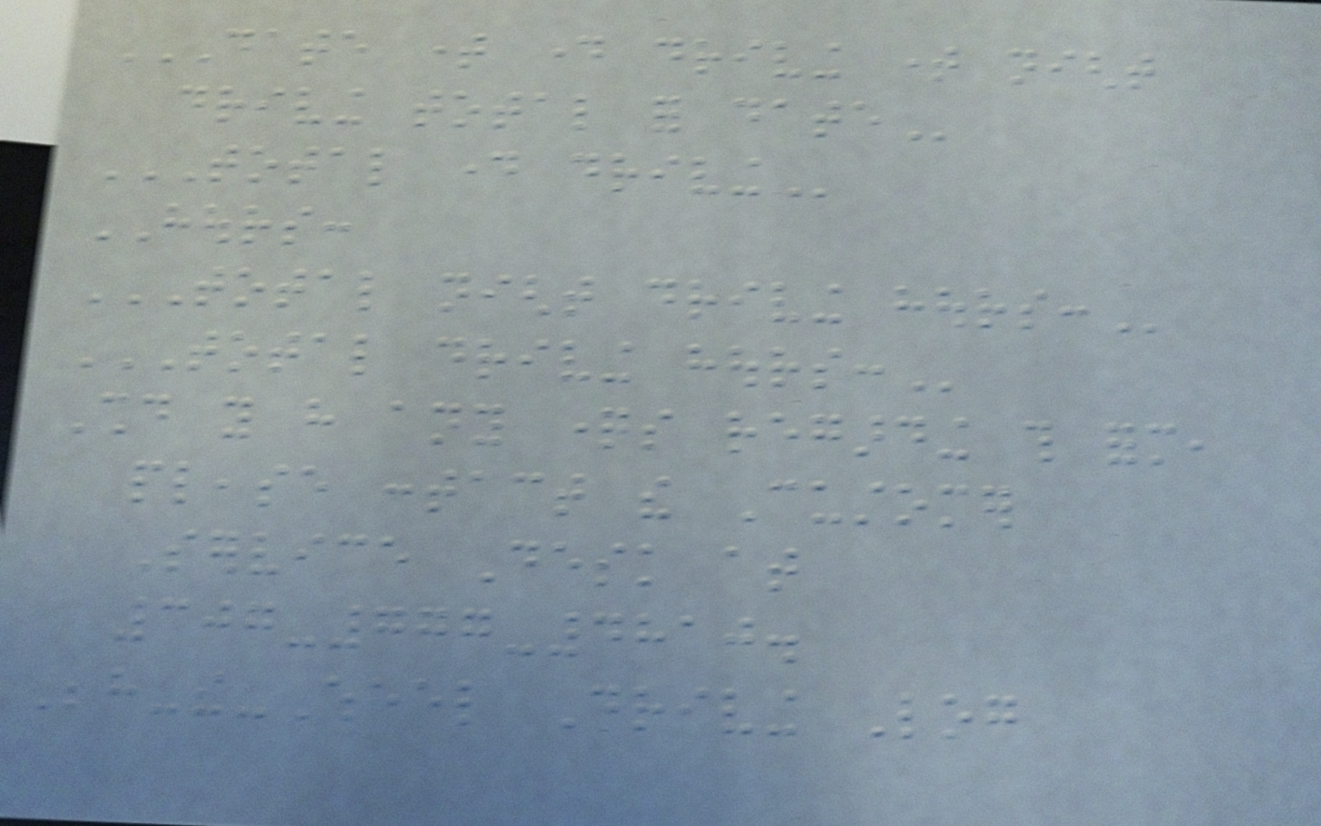DATE TIME DAY DRIVING TIME NIGHT
DRIVING TOTAL FOR DATE
TOTAL DAY DRIVING
HOURS:
TOTAL NIGHT DRIVING HOURS:
TOTAL DRIVING HOURS:
Should you have any questions regarding this form,
please contact the Customer
Service Desk at
307-777-4810.
Behind-the-Wheel Driving Log
